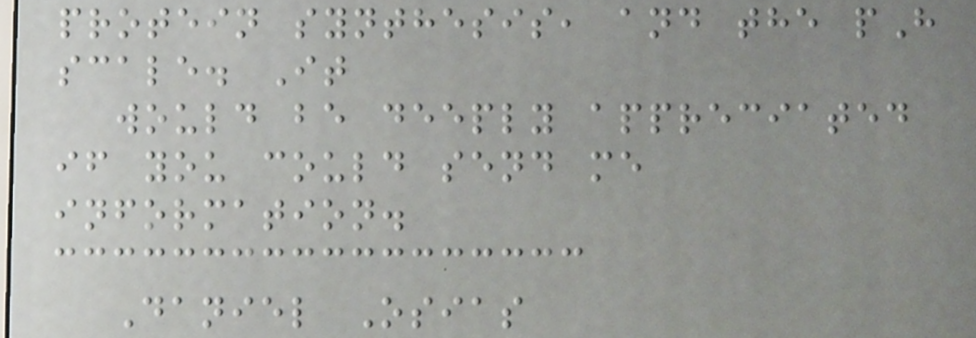protein synthesis, and the pH
scale. It
would be deeply appreciated
if you could send me
information.
Daniel Osias
